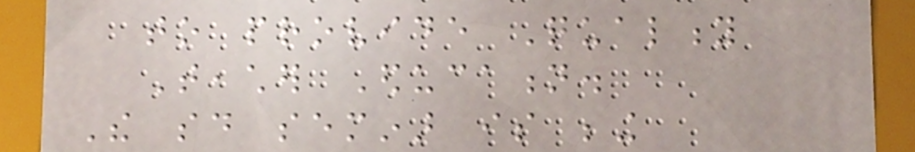to provide Quality
Teacher Education.
The said seminar is being
